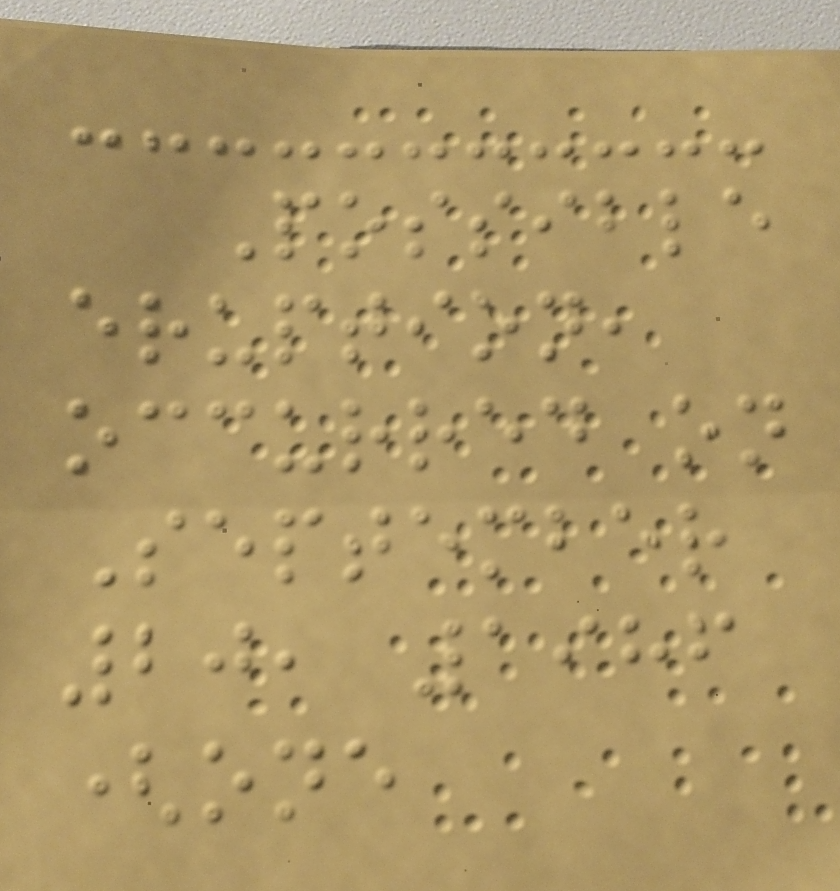Possible
eruption,
occurred on
September
20, 1986
(one
